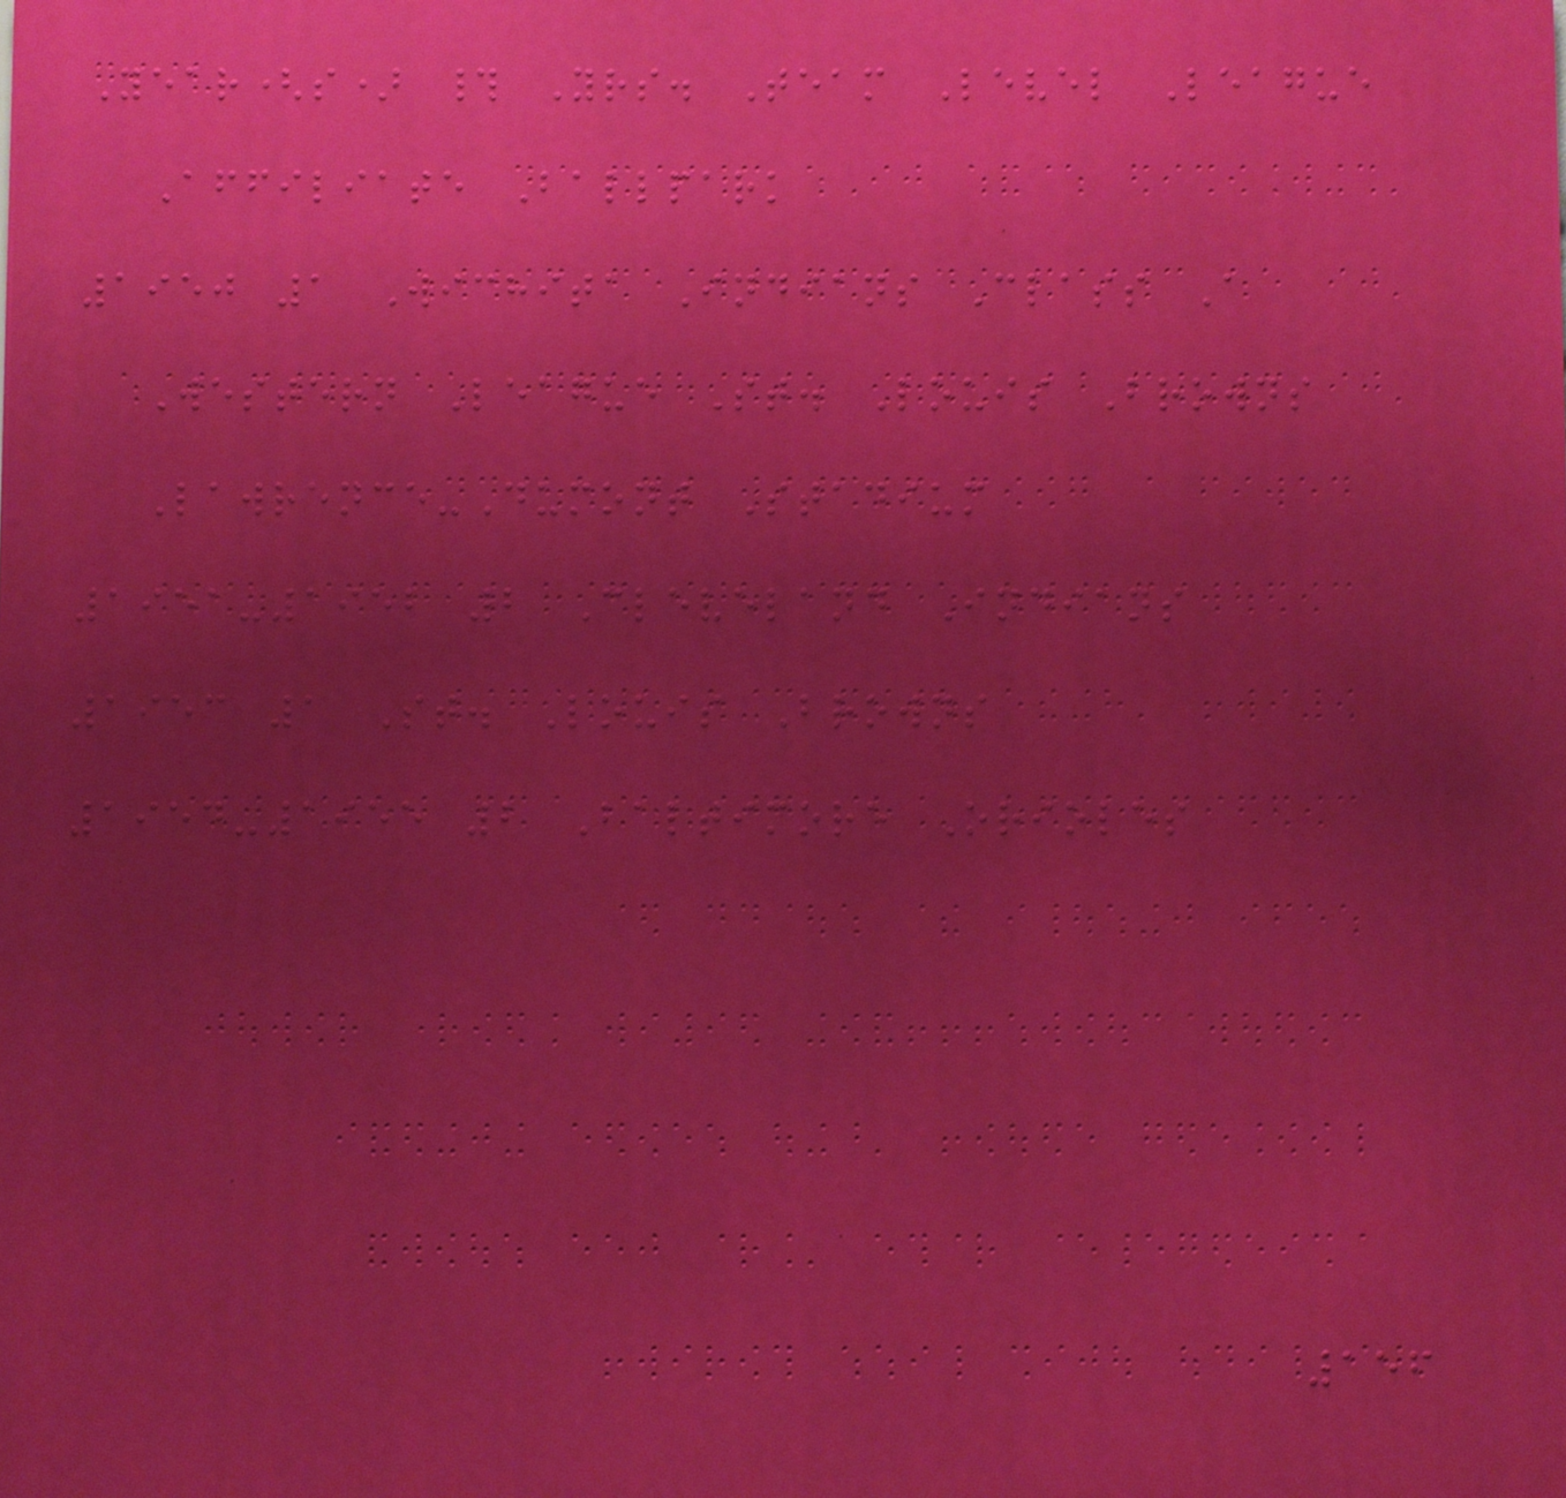Year(s) # Yrs. Team Level League
Affiliate Ballpark
1950 1 Wichita Indians Class A
Western League St. Louis Browns
Lawrence-Dumont Stadium
1951-1952 2 Cleveland Indians
1953 1 St. Louis Browns
1954-1955 2 Baltimore Orioles
156
